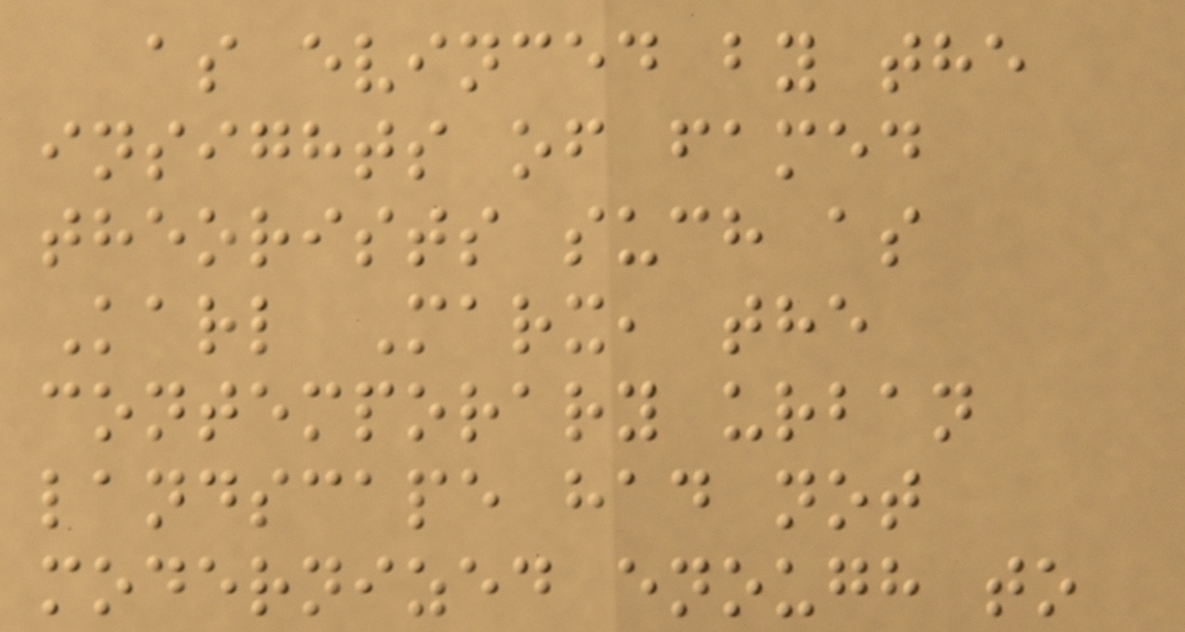as evinced by the
insights of famed
theorists such as
Karl Marx, the
contemporary urban
landscape had not
modernized enough to
